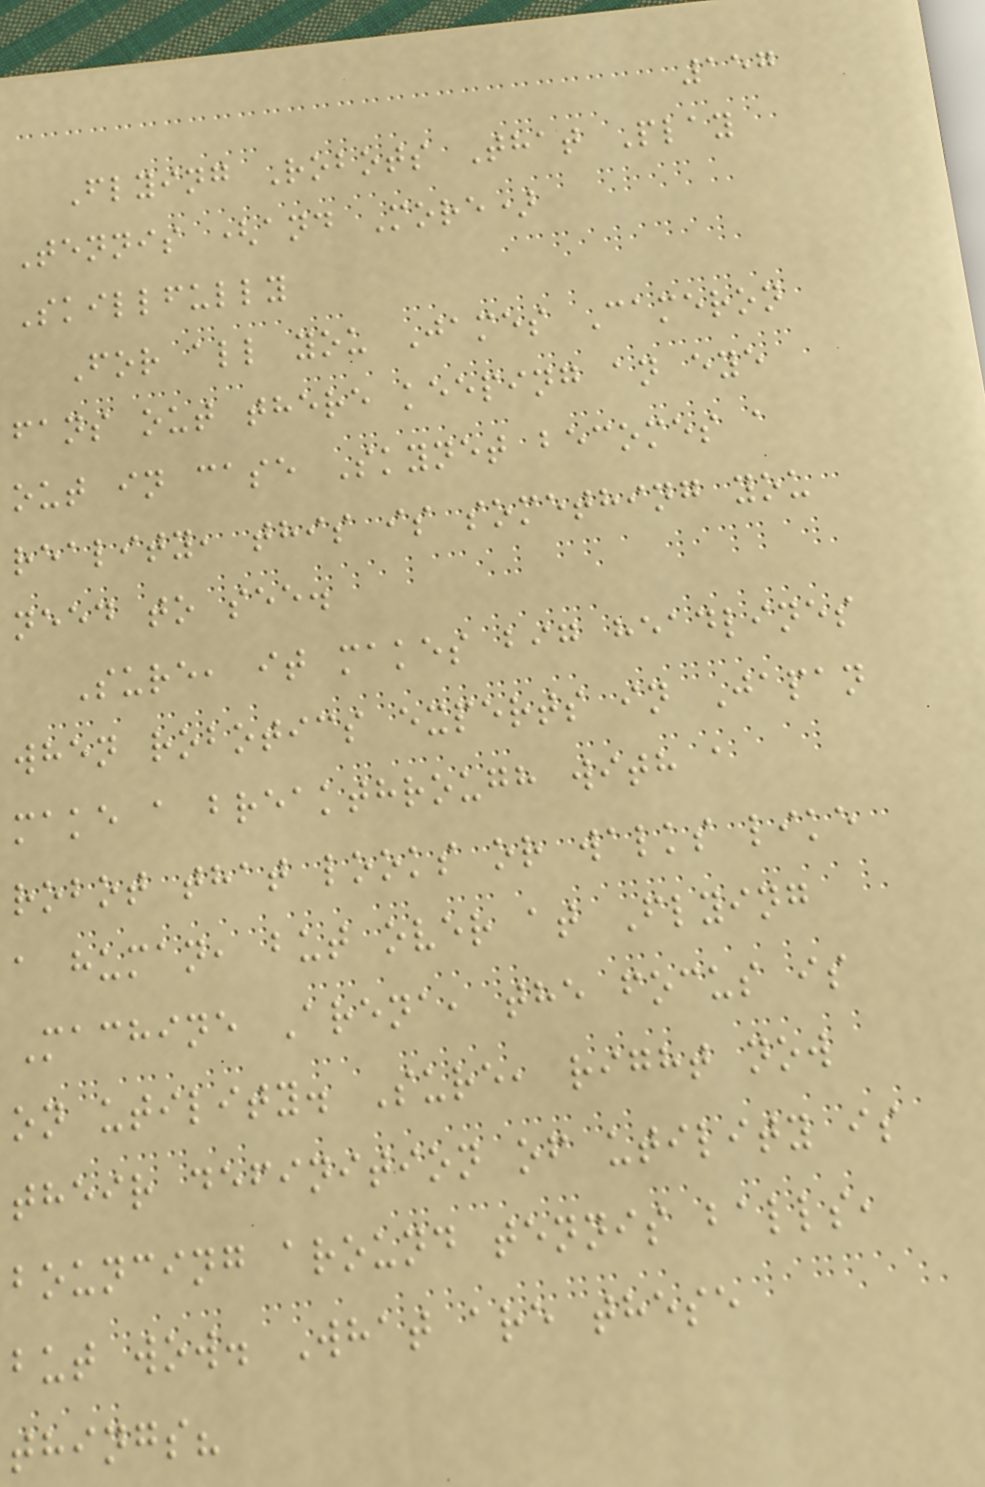157
Flying Robots That Play
Tennis (and More)
Skillfully
For all you James Cameron
fans out there keeping an eye
out in case Skynet becomes a
reality, this is something you
need to see.
Sure, it makes big headlines
when robotics experts in Japan
make a breakthrough with a
robot that looks or walks like
a human, but over at Flying
Machine Arena, the focus is
on utility. Sure, right now
their definition of utility is
bouncing around tennis balls,
but wow. What are these
things?
